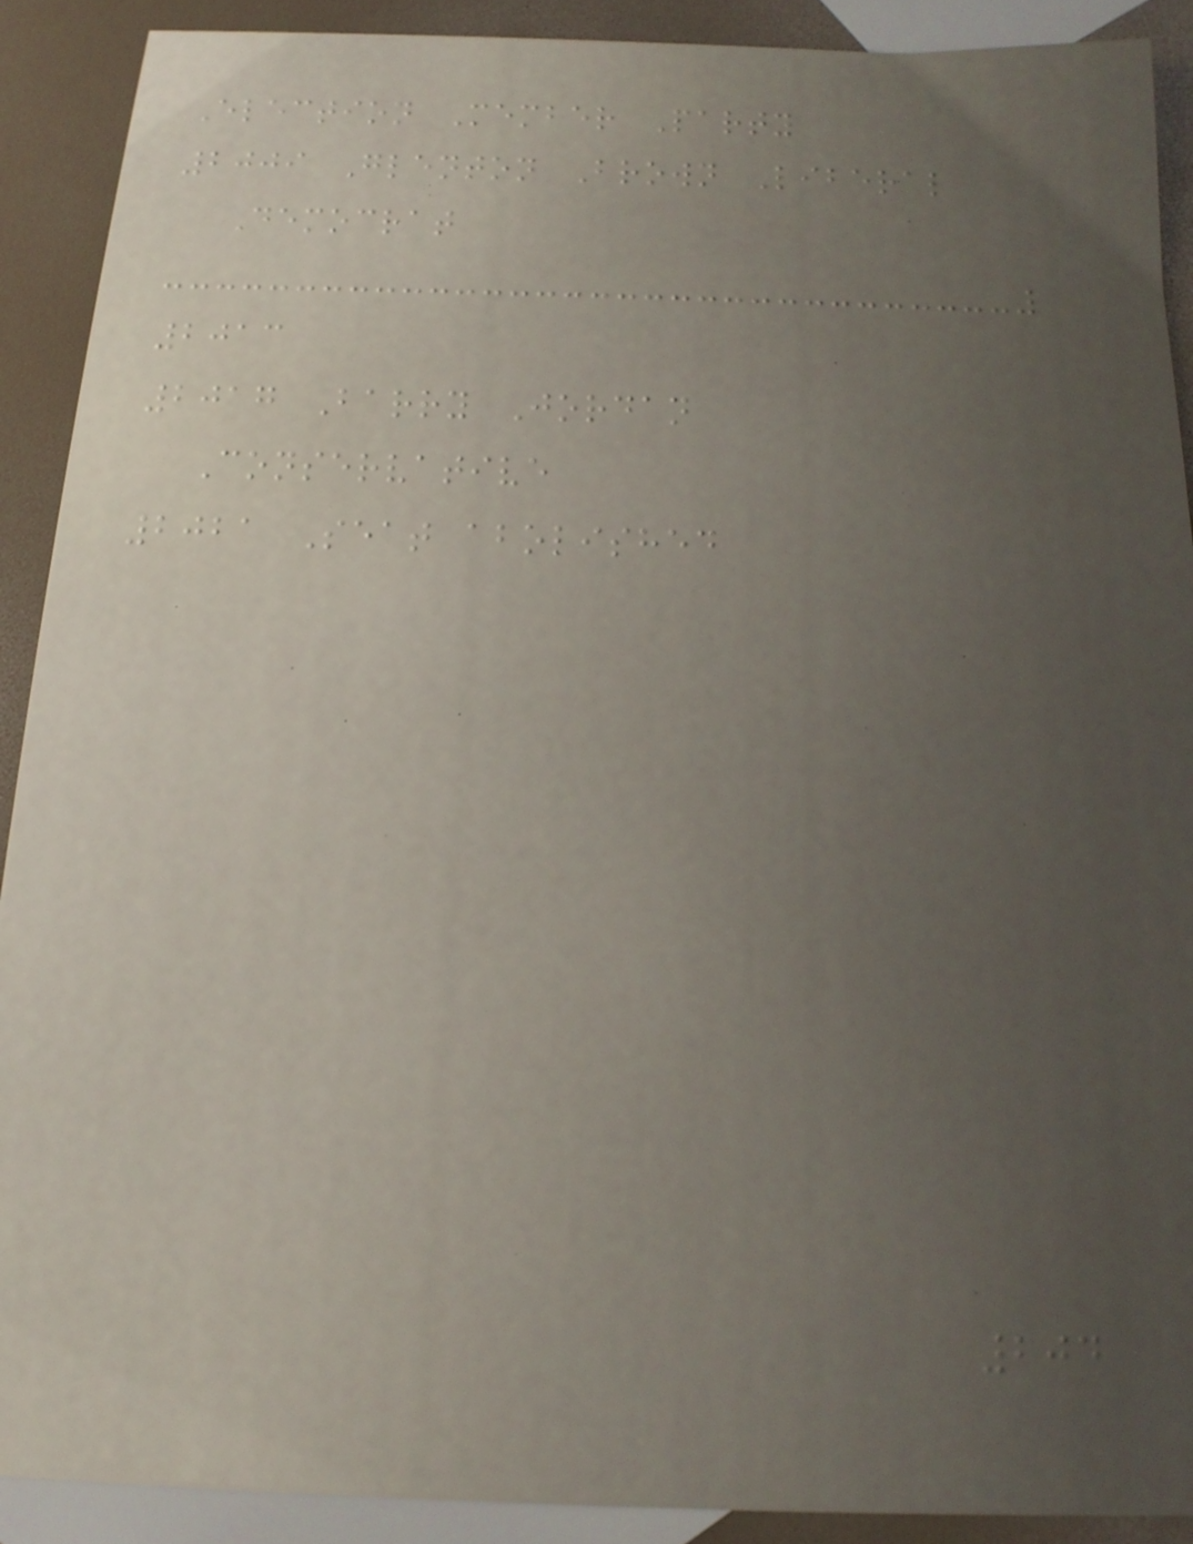Election Member Party
2009 Glenton Brown Liberal
Democrat
2013
2017 Barry Jordan
Conservative
2021 Seat abolished
204
